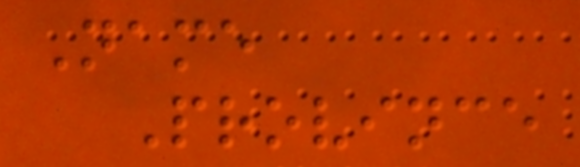Name
Province
